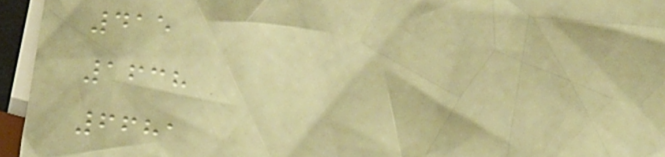415
1638
6681
